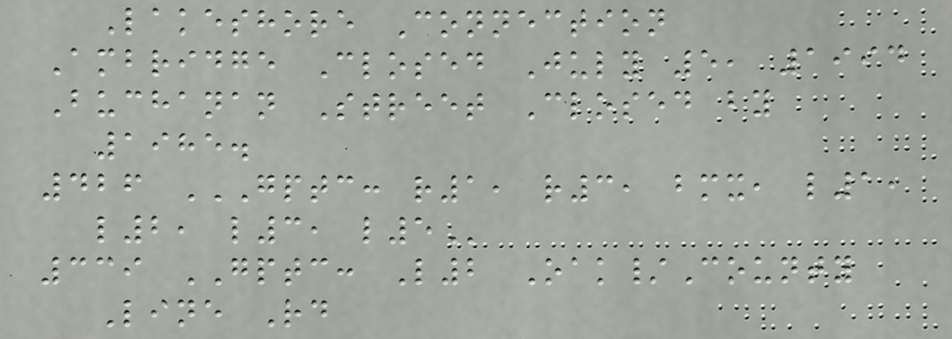Lakeshore Connection
Ambridge Closed July 5, 1994
Buchanan Street Closed by
1985.
426 GPTC: R1, R3, BMX, L1,
L2, L3, L5
339 GPTC: L2 Oak/County
Line Rd
